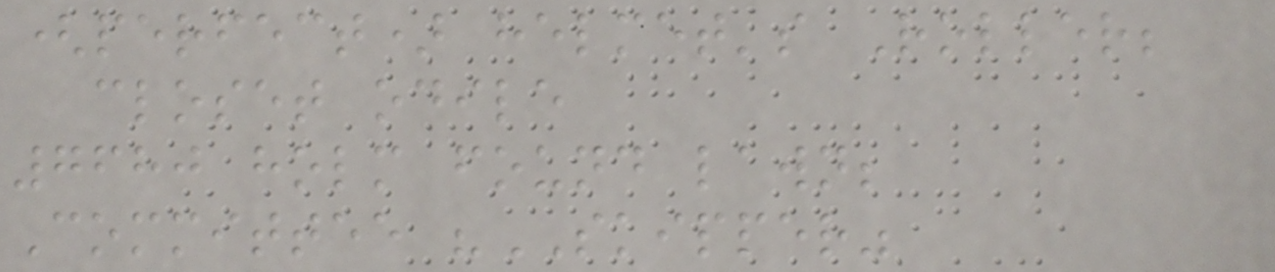(perfect) helmet's Roller;
closet odile
7680 holm found lawn;
Committee "SKIPPER"
